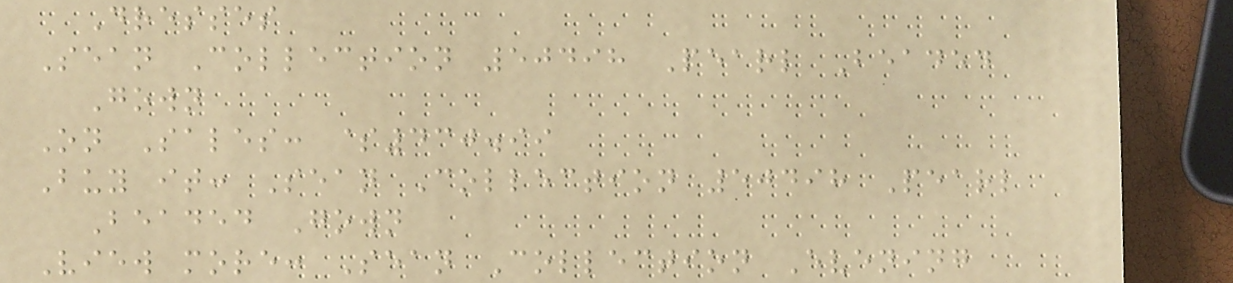Dresses
Sean Collection 50498 Pearl Beaded
Gown
On Sales: $430.99
Buy it: Sean Collection 50498 Pearl
Beaded Gown
View more: Sean Collection Evening
